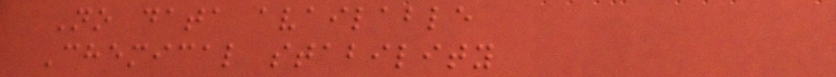No data available
Chemical stability
